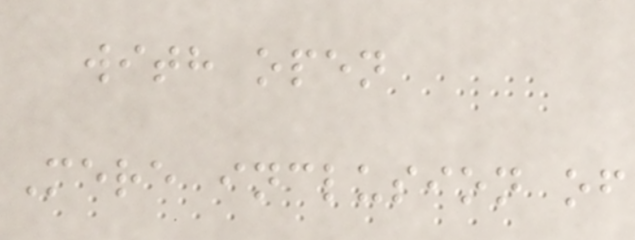with open
Mere inclusion of
